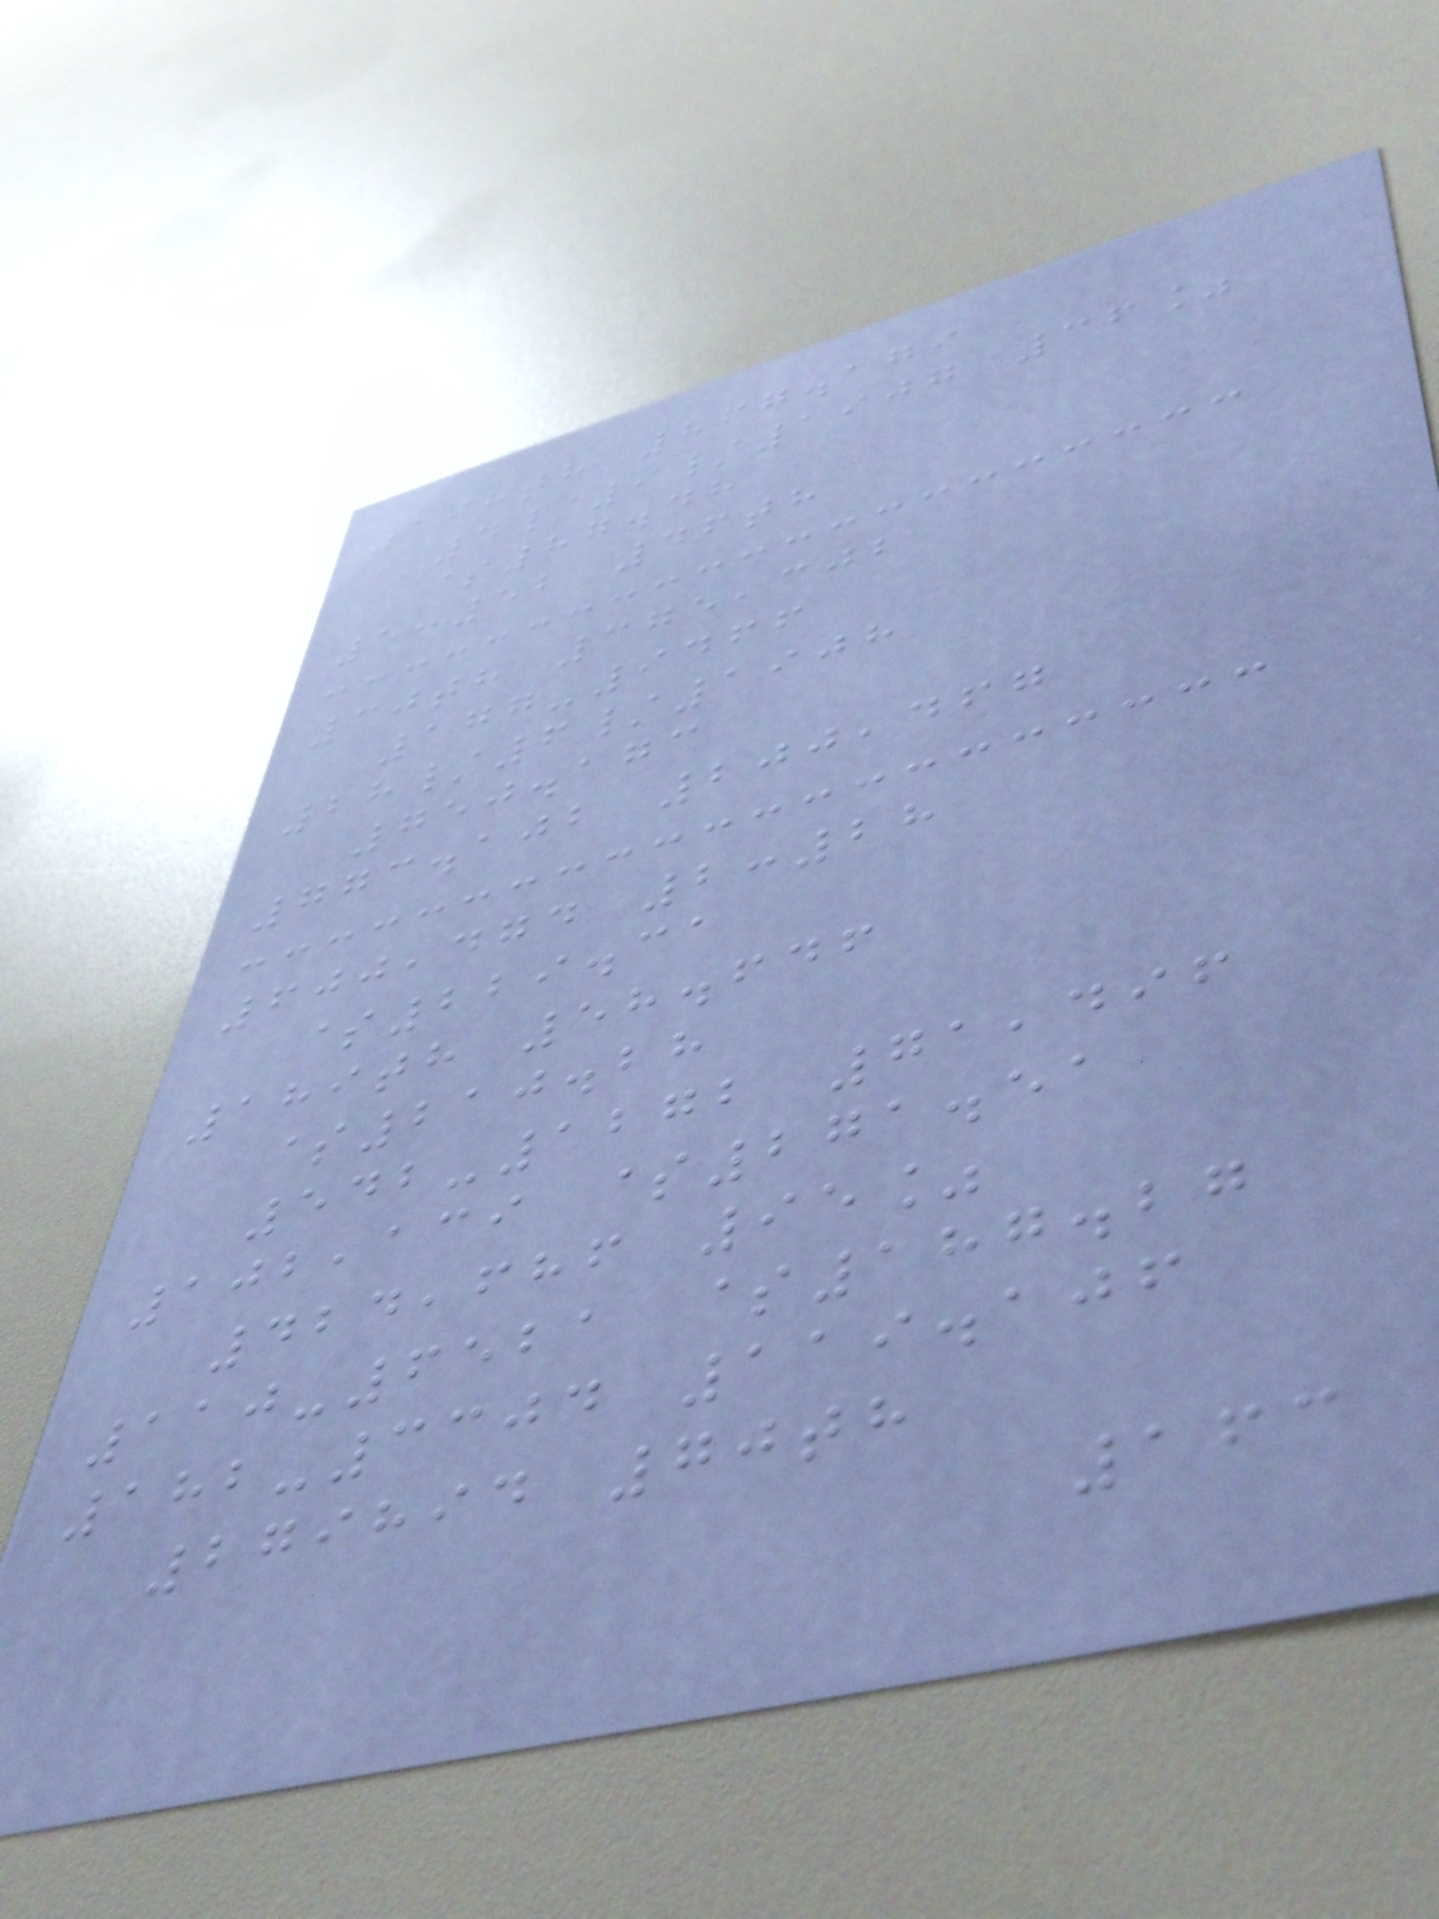198th 867.179
4/9/1907 36%
$87.48
5:52 46th
30th 375,302
177-9466
28/6/1908
750.173
773.102 200,467
600,474 2:28
$229.31
189th 58.646
$210.28
542-1272 71,496
102,139 $271.51
424,686 95%
110-6521 $187.27
182-3304 119.106
279894 70th
163
